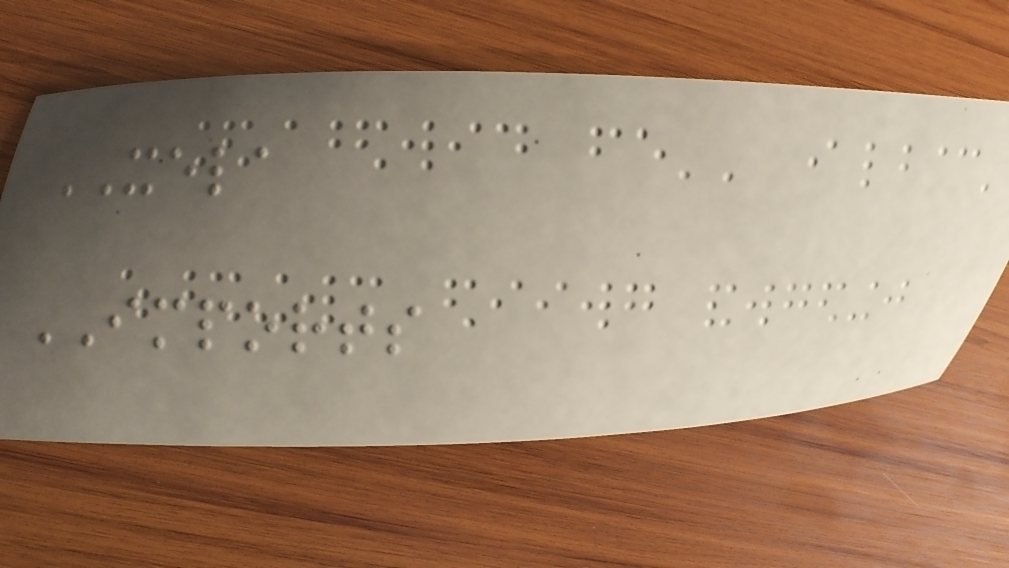XELA
IMPORTS
